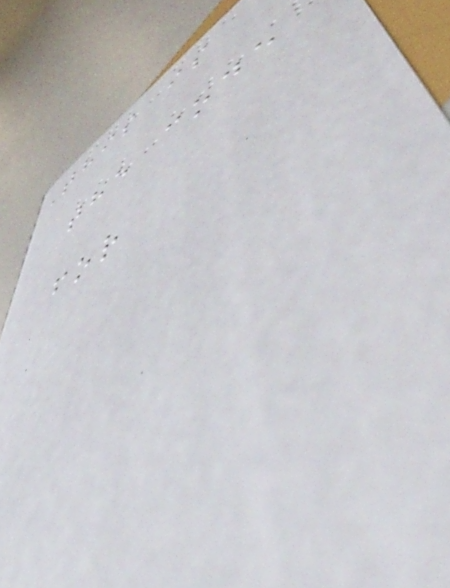This is
the code
for
